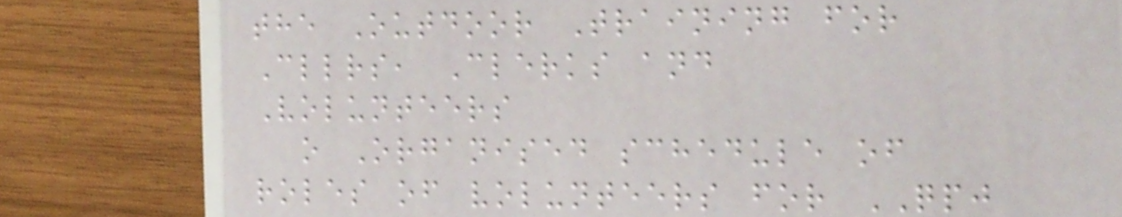the Outdoor Training for
Cllrs, Clerks and
Volunteers
o Organised schedule of
roles of volunteers for QPJ
